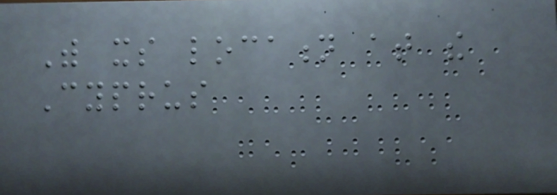With its location at the
Cyprus
